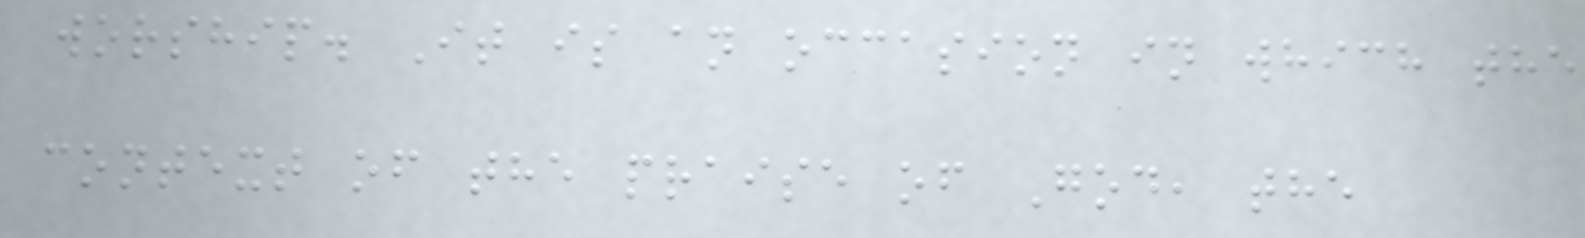worship. It is an occasion in which the
context of the praise of God, the
